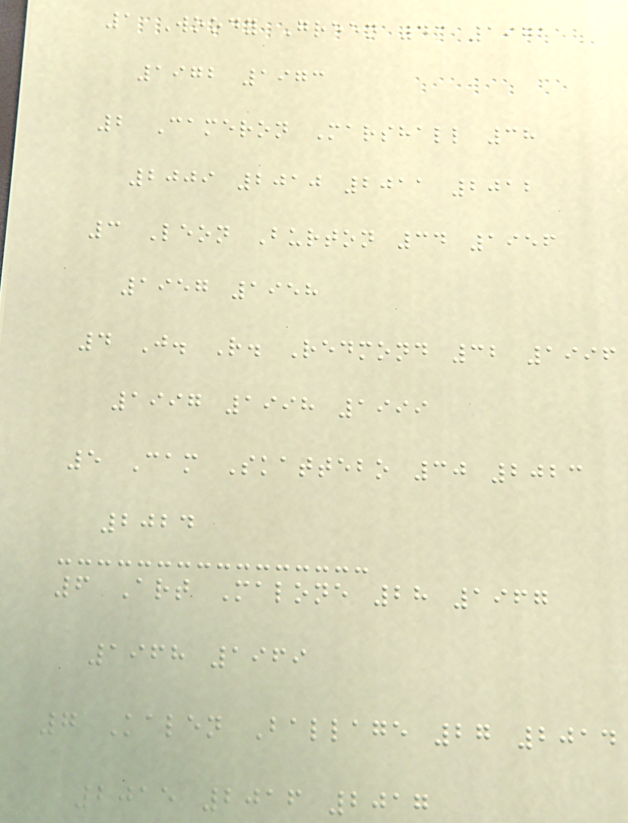1 Woody Green 43 1971
1972 1973
2 Cameron Marshall 38
2009 2010 2011 2012
3 Leon Burton 34 1956
1957 1958
4 J. R. Redmond 32 1996
1997 1998 1999
5 Cam Skattebo 30 2023
2024
6 Art Malone 28 1967
1968 1969
7 Kalen Ballage 27 2014
2015 2016 2017
